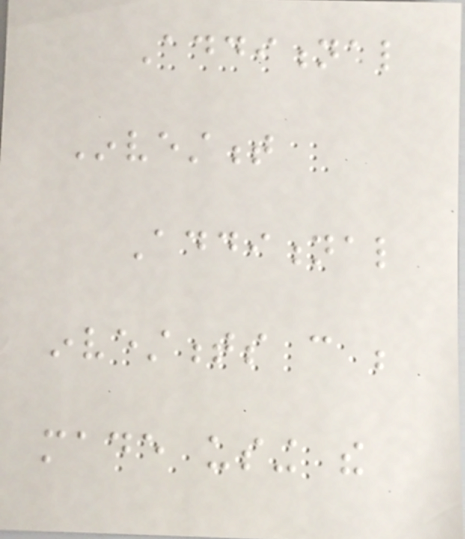Additional
Investment
Additional
investments can be
made using the
